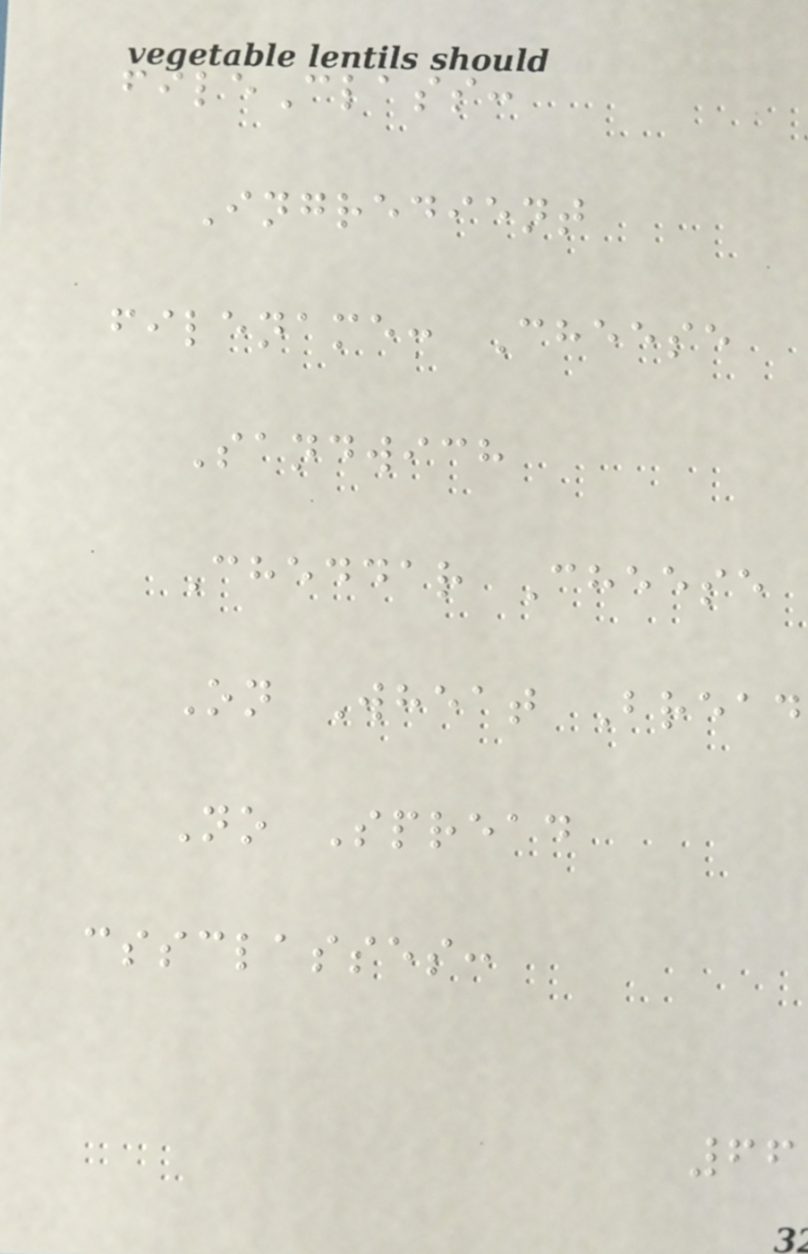fileClass:
Ingredient
filename: Cheese
Sandwich
Cheddar Cheese
On Wheat Bread
No Spread
cssclasses:
66
